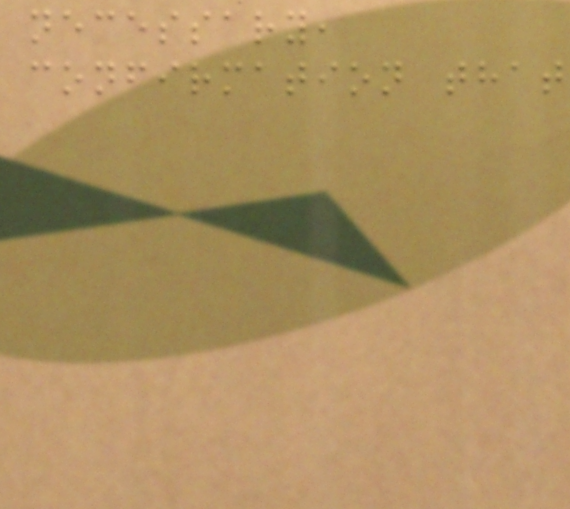necessary,
confirmation that
